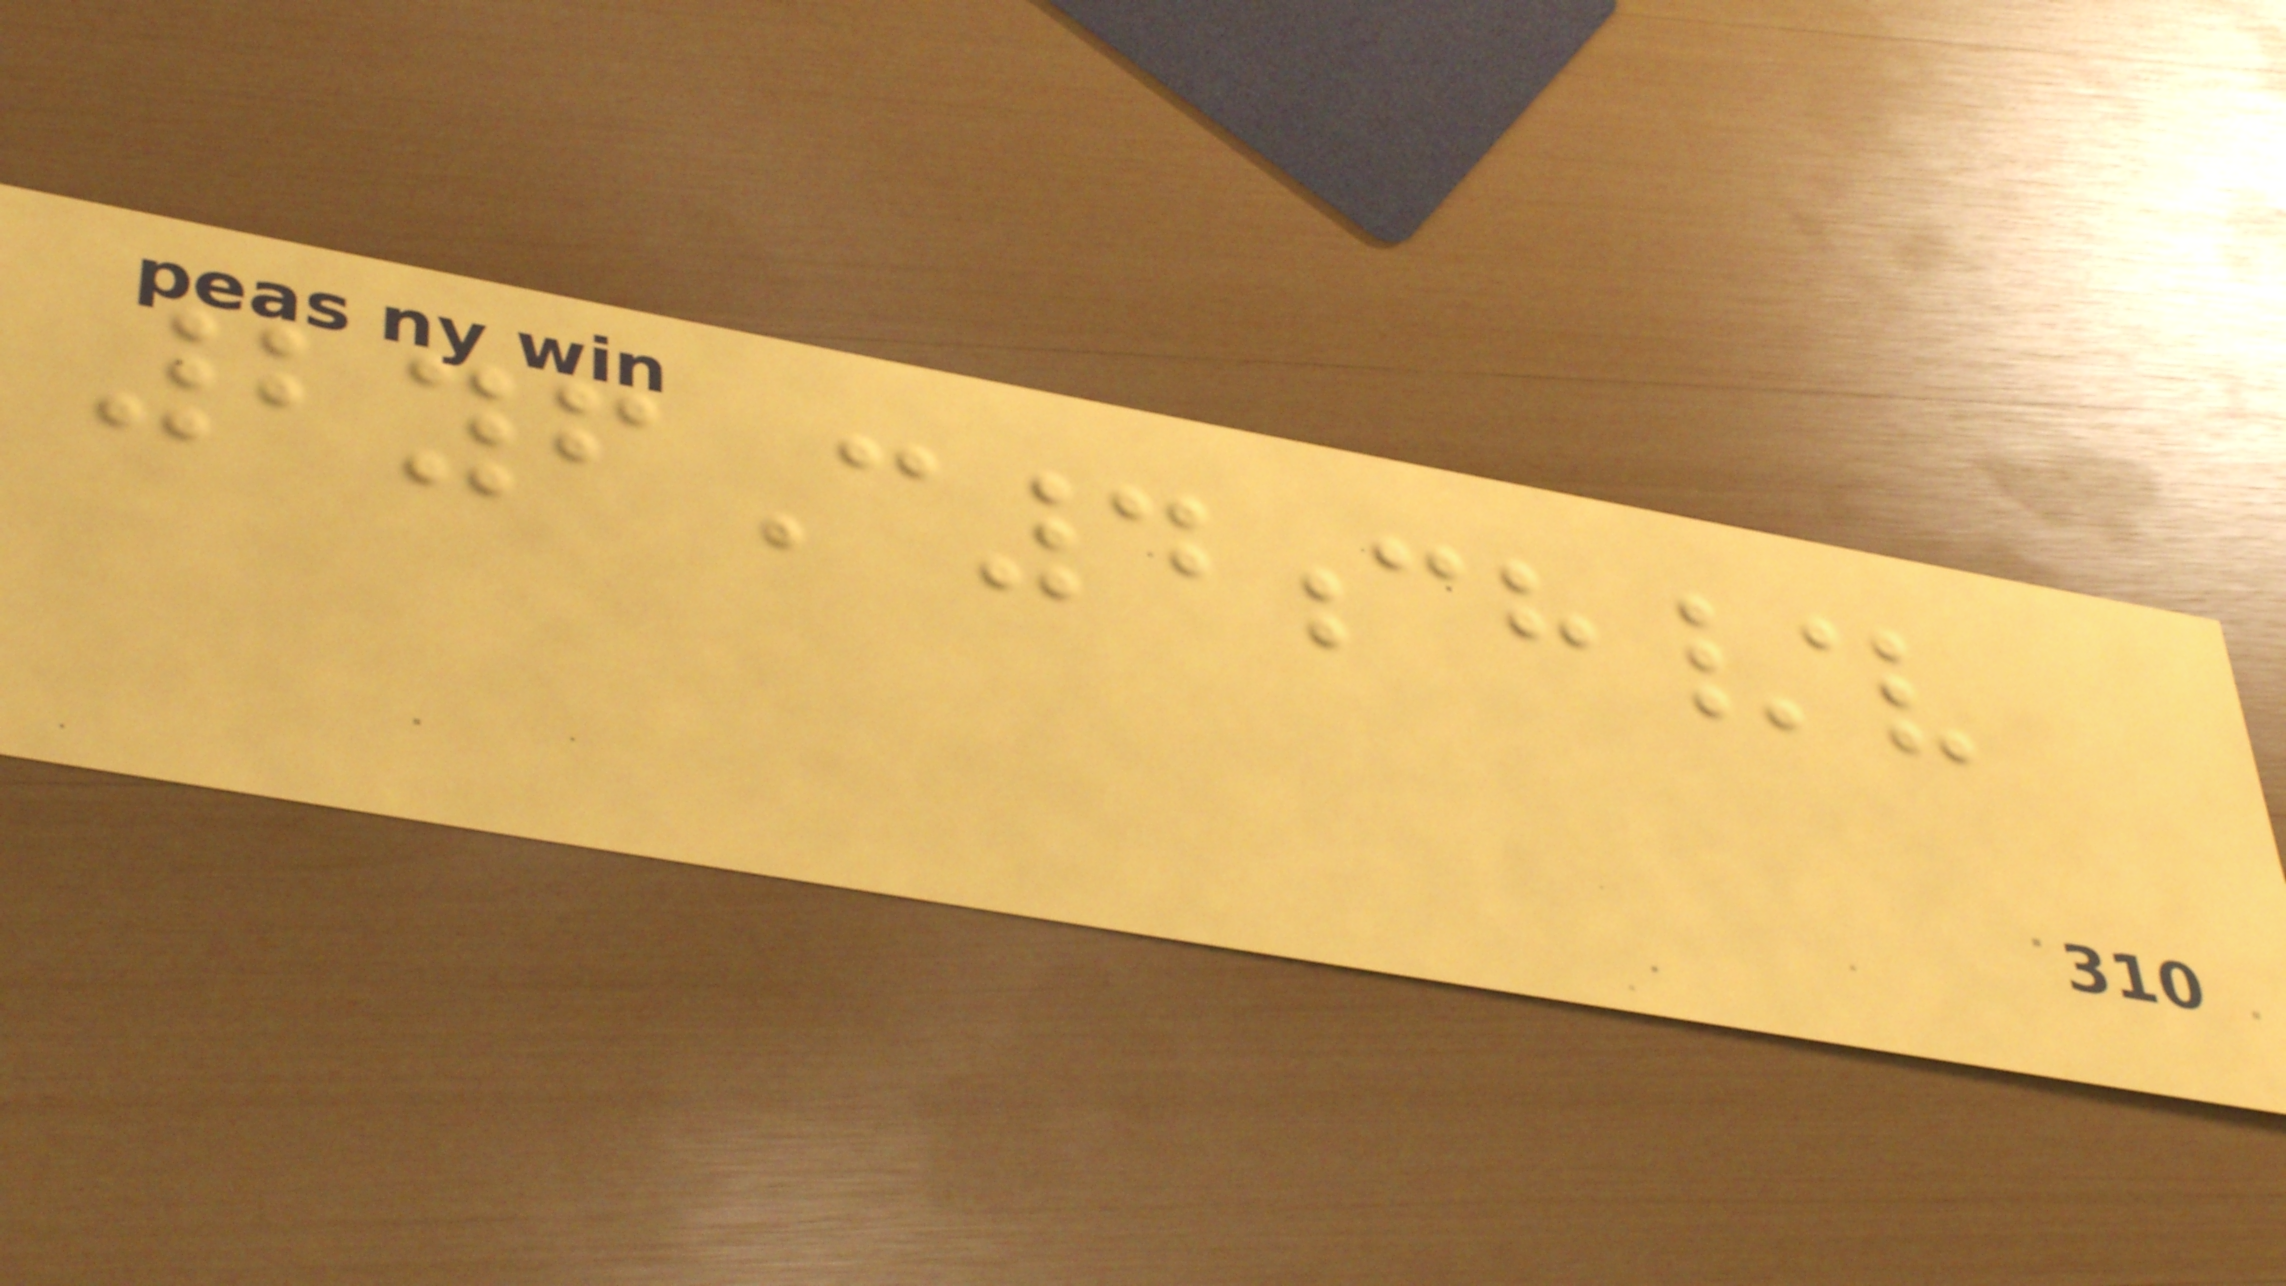2yfC4ch/v
